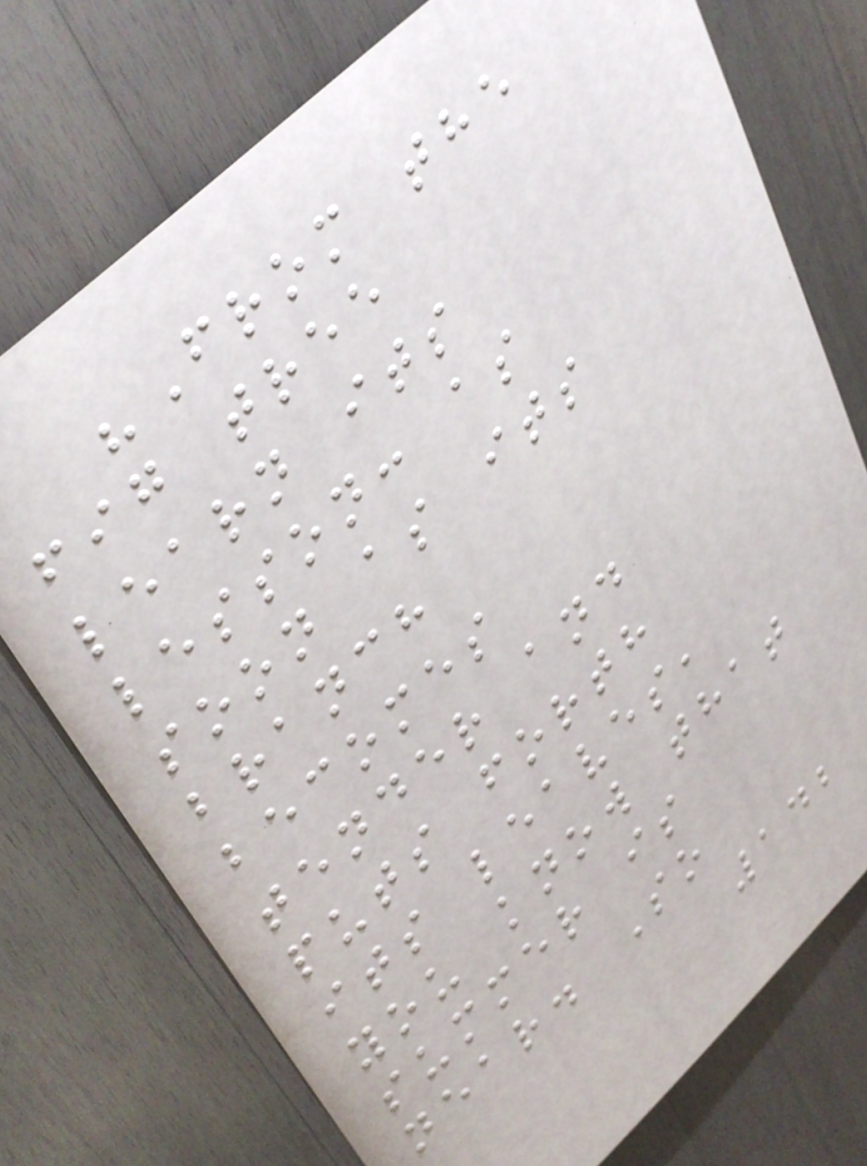"From the
fig tree
learn its
lesson: as
soon as its
branch
becomes
tender and
puts forth
its leaves,
you know that
summer is
near. So
142
